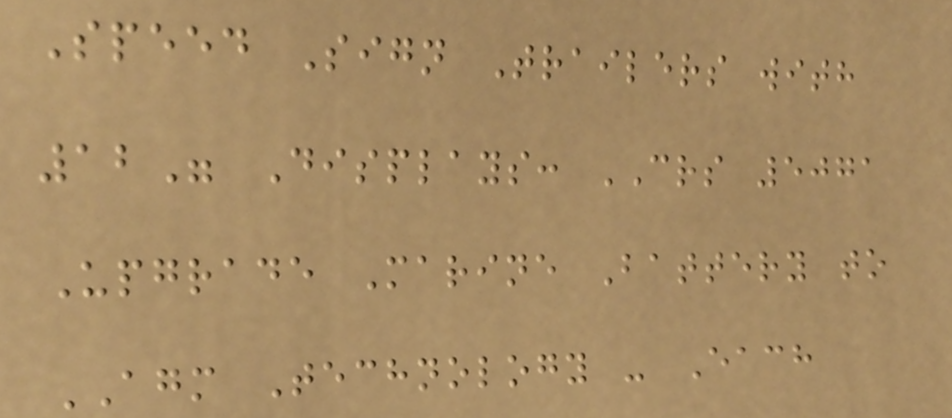Speed Sign Trailers with
12" Displays: CRS 5071
Upgrade Marine Battery to
AGM Technology - Each
